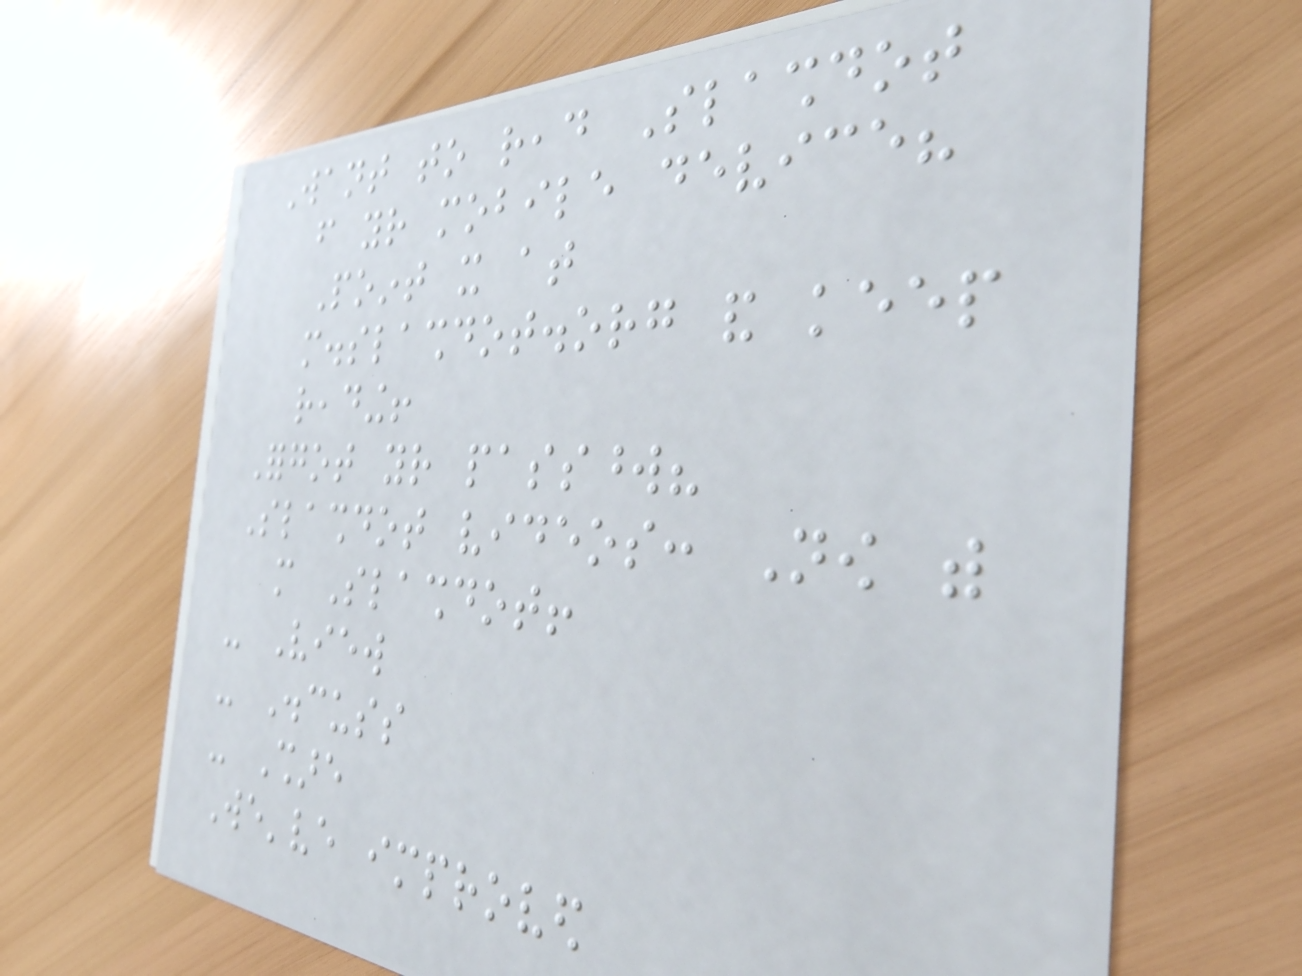Want to read Slashdot
from your mobile device?
Point it at
m.slashdot.org and keep
reading!
Forgot your password?
Slashdot videos: Now with
more Slashdot!
- View
- Discuss
- Share
We've improved
